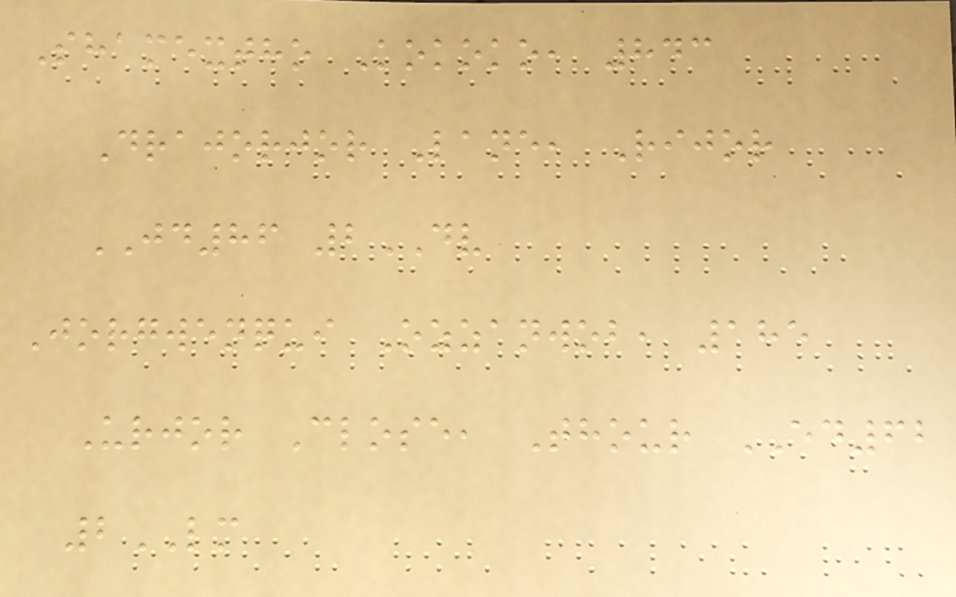Shamextho Kokoko, 843
Drajorjor Lane, Rijor
JD86 2DV
Jorgwenqui Ozzanwob, 185
Urjor Close, Thour ED62
2LM
